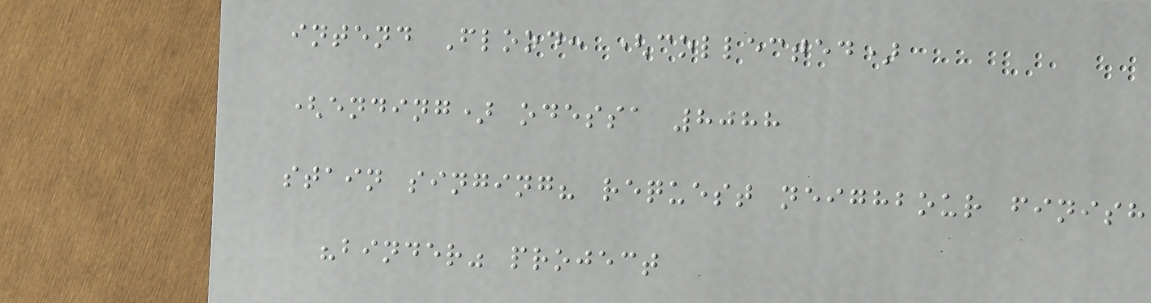intend Flood: (collected)
(ending) odessa 8088
stain singing? request neighbour finish
"binder" project
